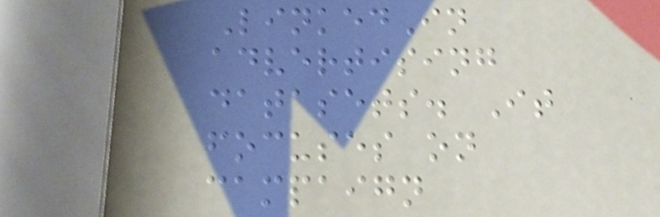LinkedIn
advertising
datasets. It
focuses on
campaign
